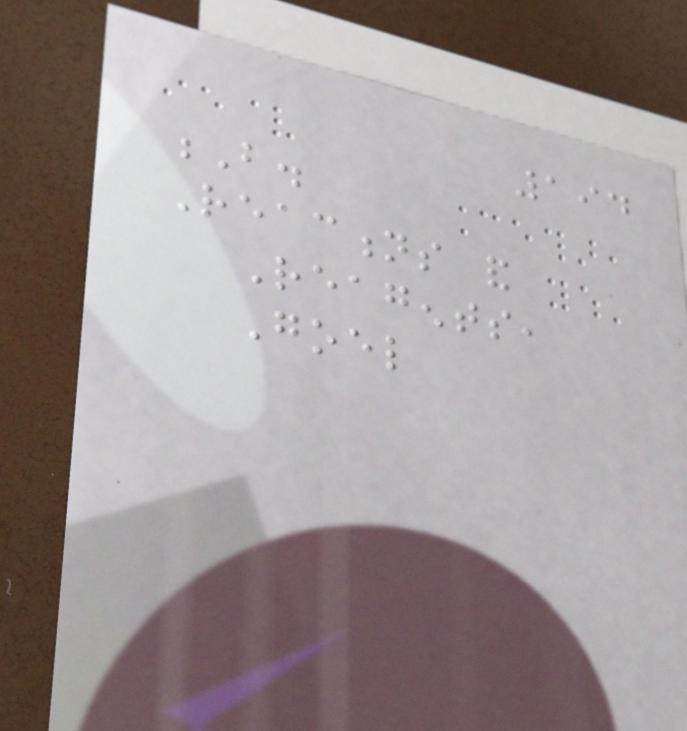194
B.
Reactions and
Reagents,
Goel
